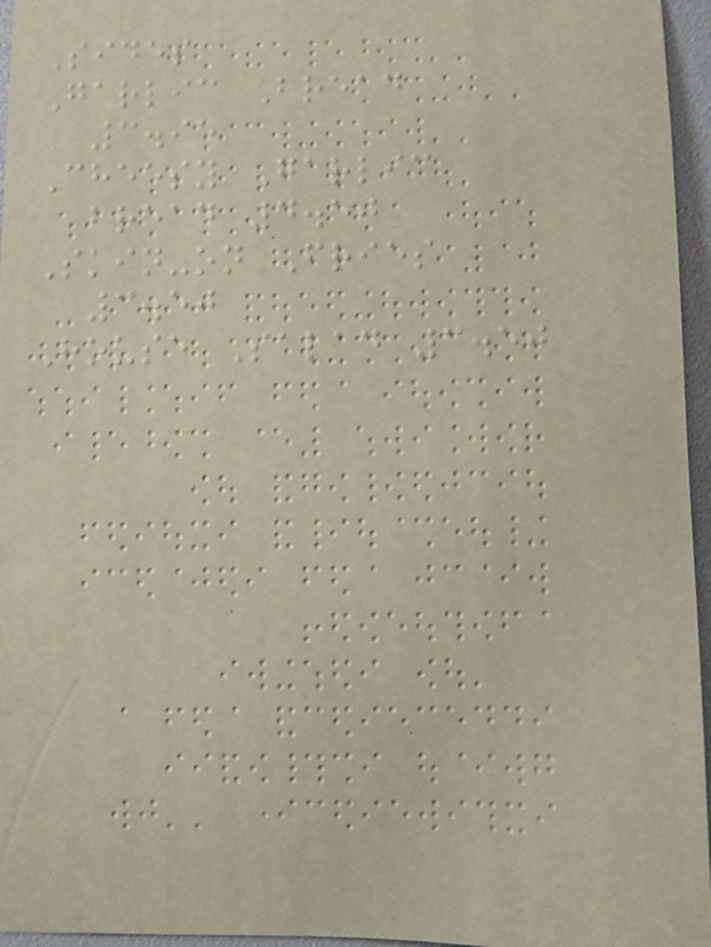Sides
Garlic Bread
3.95
Cheesy Garlic
bread 4.50
Skin-on Fries
3.50
House Salad 3.50
